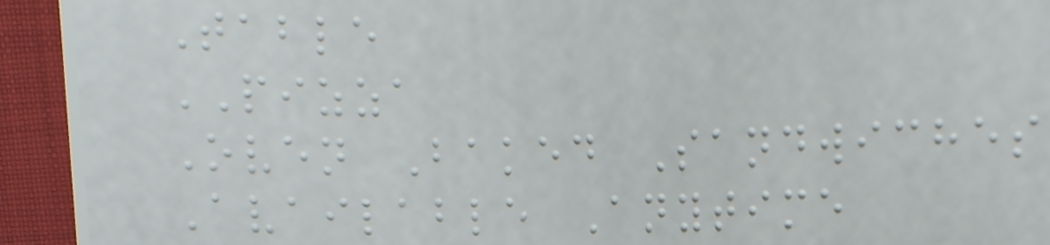Table
PIZZA
Oven Baked Sandwiches
Available Anytime
